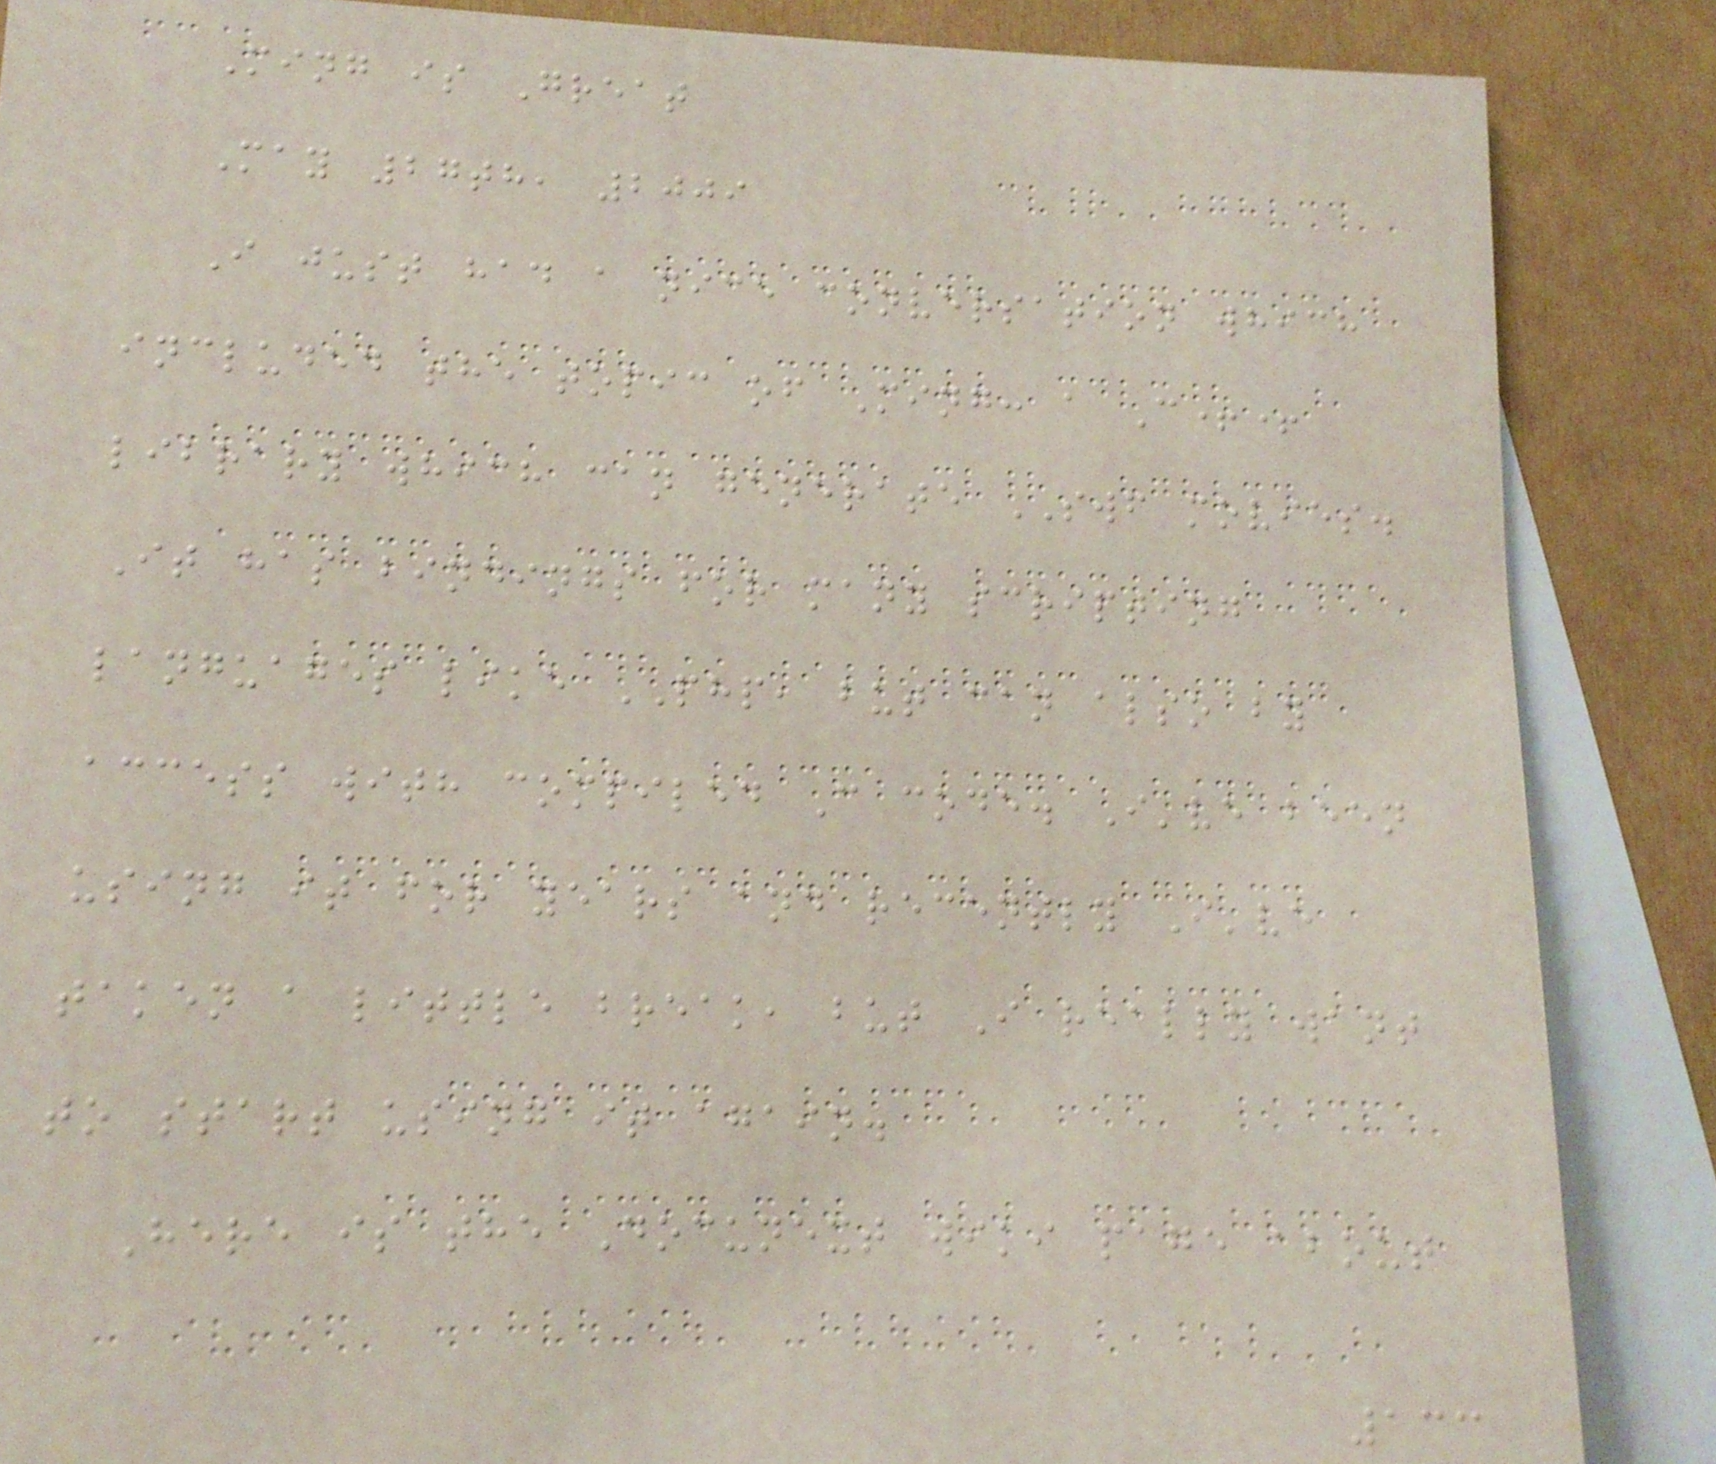Ming is Great
May 27th, 2009
I just had a nice conversation which
included the topic of Ming: a C++
library which can generate SWF movies.
It has bindings for many scripting
languages like PHP, but can also by
access with compiled C code. I've been
using it for years and recently I've
taken a little break, but I really want
to start using it again.
Here is the Docunext wiki page about
133
